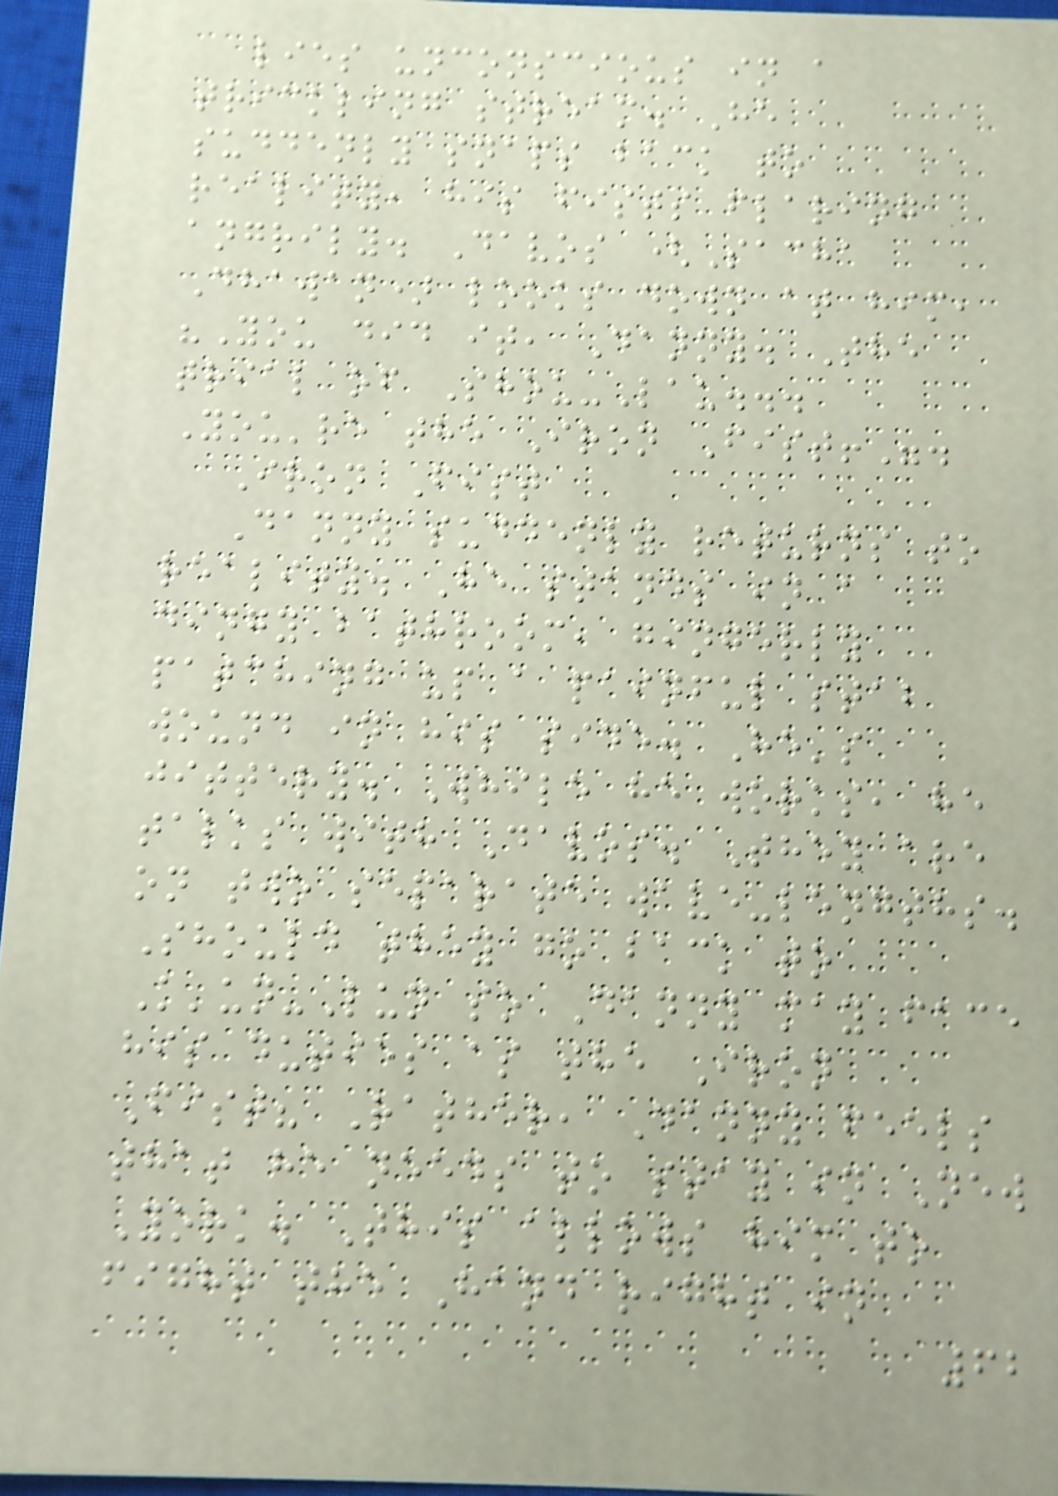lies unconscious in a
trickling stream. He
suddenly snaps back to
reality, his fists flaring
angrily. Davos (Sacha
Dhawan) looks down at him,
"You did it, Danny. The
trial of Shou-Lau...
You're the Iron Fist!".
Iron Fist
Danny suddenly returns to
reality. He stands in a
dingy bathroom, gingerly
patching up a painful stab
wound in his side. He's
jittery. While he works, he
talks with Davos. They are
on two separate wave-lengths.
Should they go back to
K'un-Lun so Danny may face
his duties as the Iron
Fist? Rather, Danny feels
that he needs to stay in New
York. This allows him to
fight the Hand right in
62
